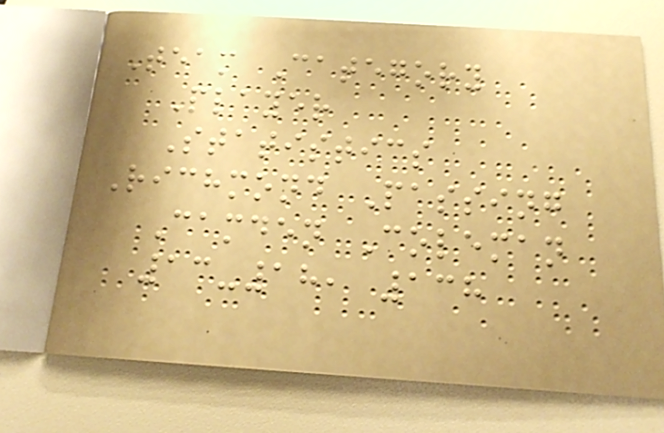Team Category
Player
Statistics
Richmond Passing
Camden Coleman
13-18, 138
